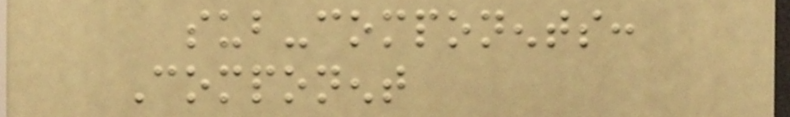sub-components:
Component
